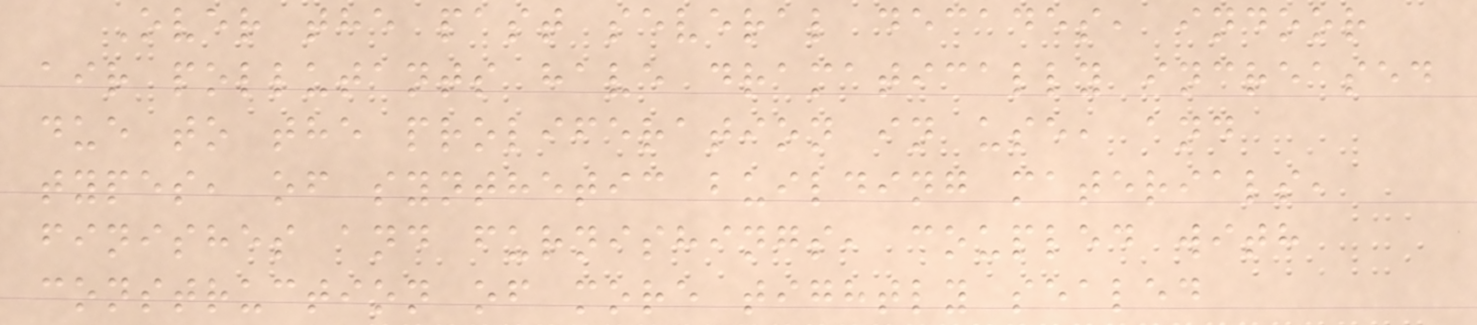Over the past several decades, indoor
air pollutants have dramatically increased
due to the proliferation in use, and
types, of synthetic building materials,
finishes and furnishings, coupled with
construction of more tightly sealed
